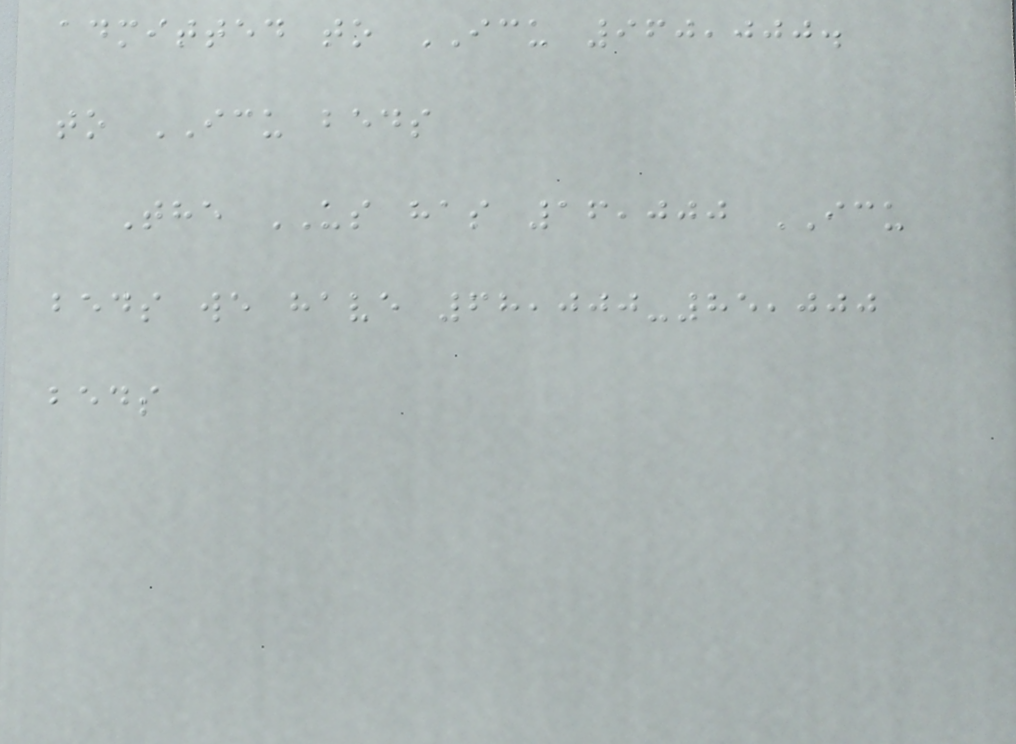admitted to ICU 960,000.
to ICU beds
The US has 16,000 ICU
beds we have 68,000-85,000
beds
